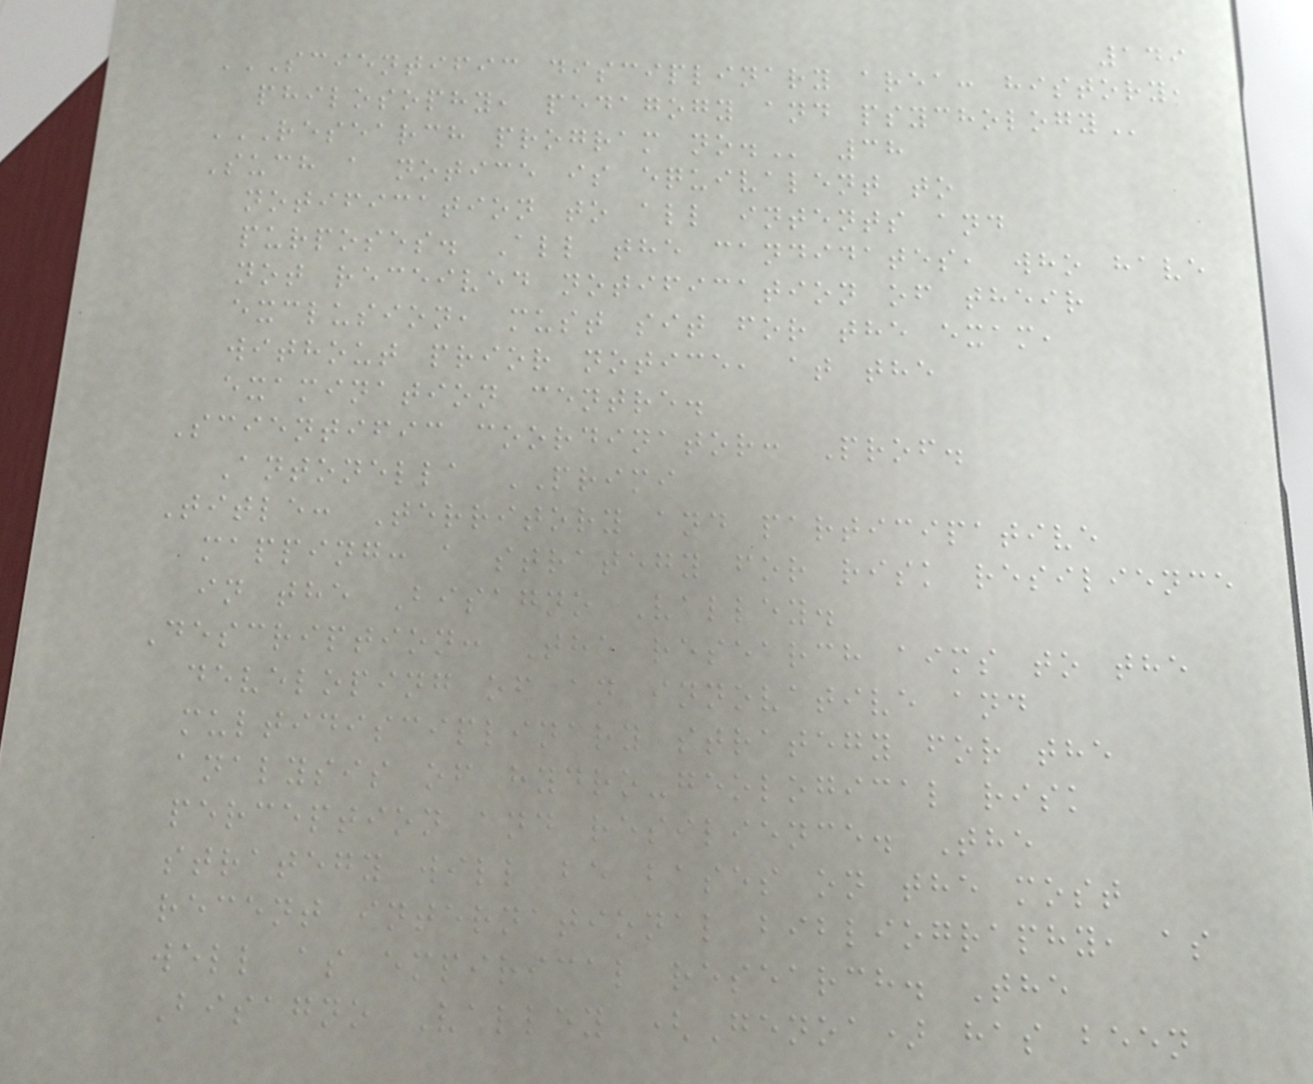149
SCIENTIFIC DISCIPLINARY AREA: HISTORY,
PHILOSOPHY, PEDAGOGY AND PSYCHOLOGY
RESEARCH PROGRAM NO. 38
Such a notice is equivalent to
notification to all intents and
purposes. All the candidates, who have
not received notification of their
exclusion, must sit for the exam,
without prior notice, at the
examination centre.
Scientific coordinator: Prof.
Antonella PRIMI
Title: Territory and participative
mapping: a strategy for risk resilience
in the Bisagno Valley.
Description: The research aims to the
developing of an innovative and
multidisciplinary strategy for the
analysis of hydro-geological risk
perception and resilience. The
strategy will be bases on the most
recent international bibliography, as
well as empirical research. The
Bisagno Valley (Genoa) has been
